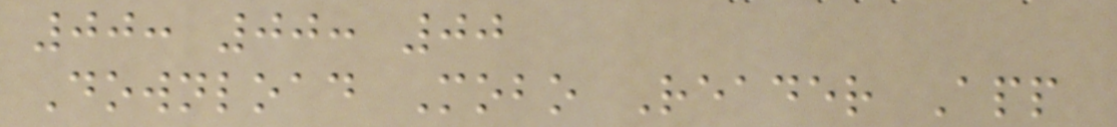00: 00: 00
Download Mobo Reader App
